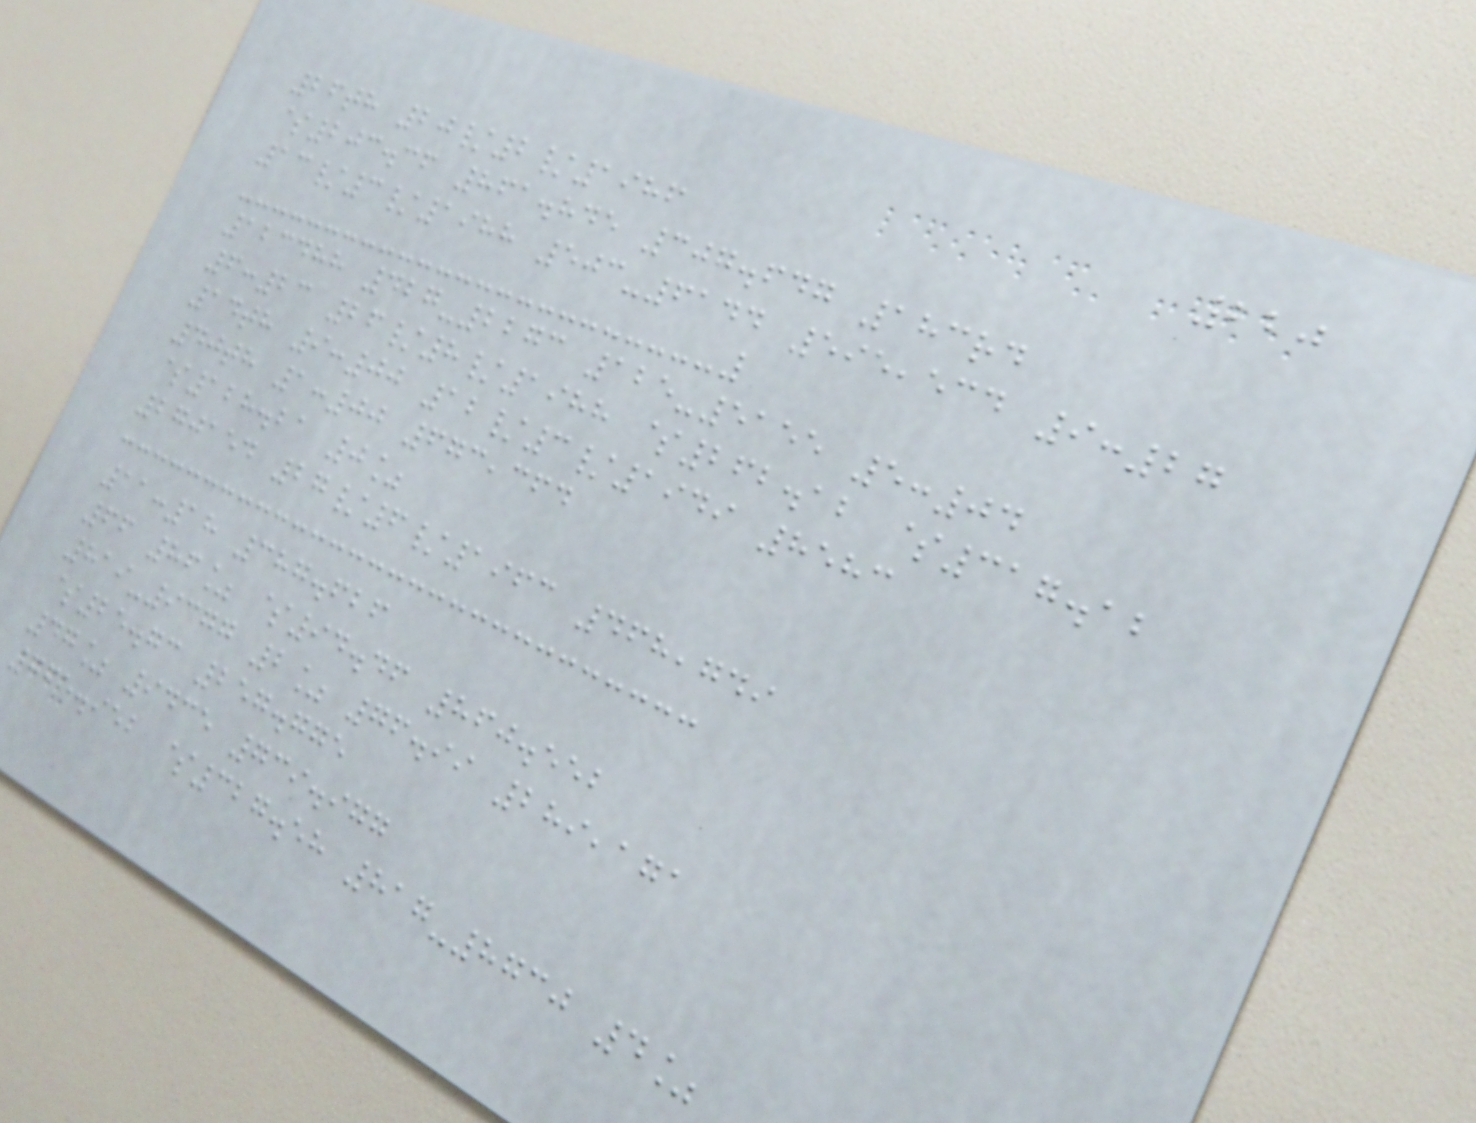220
26th 20/2/1986
$203.36 861.845 307.647 183rd
13/3/1988 503-6144 595,534 9:27
123488 427-2273 125-5155 5:04
6:23 26/8/1988 $262.12 $317.12
14th 9:00 12/3/1949 8583
40th 1:00 673,364
$128.21 0%
270154 27/6/1963 468,749
11:18 387.626
66 86% $94.46 860.552
819-9377 2% 76.99 289,171
$25.73 257.775
47% 9435 739.977
765.952 $327.58 817-8730 4%
